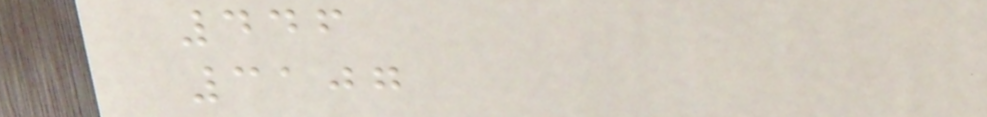446
3107
